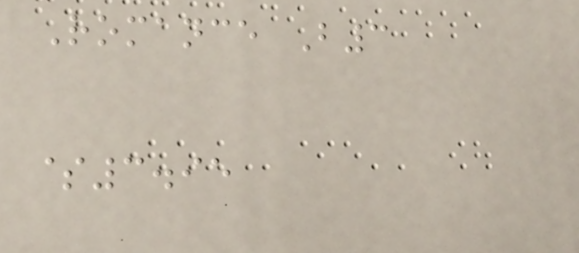Romance B3
$3.95
